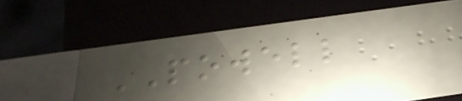POWELL
